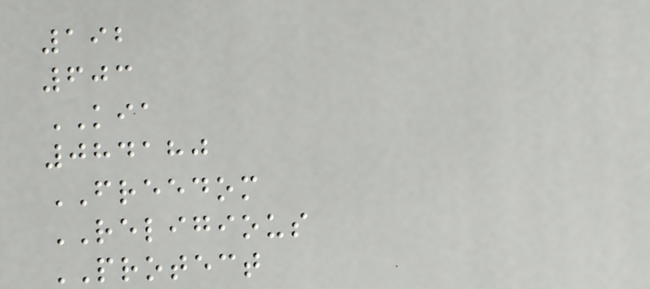192
603
KIA
084180
FREEDOM
RELIGIOUS
PROTECT
